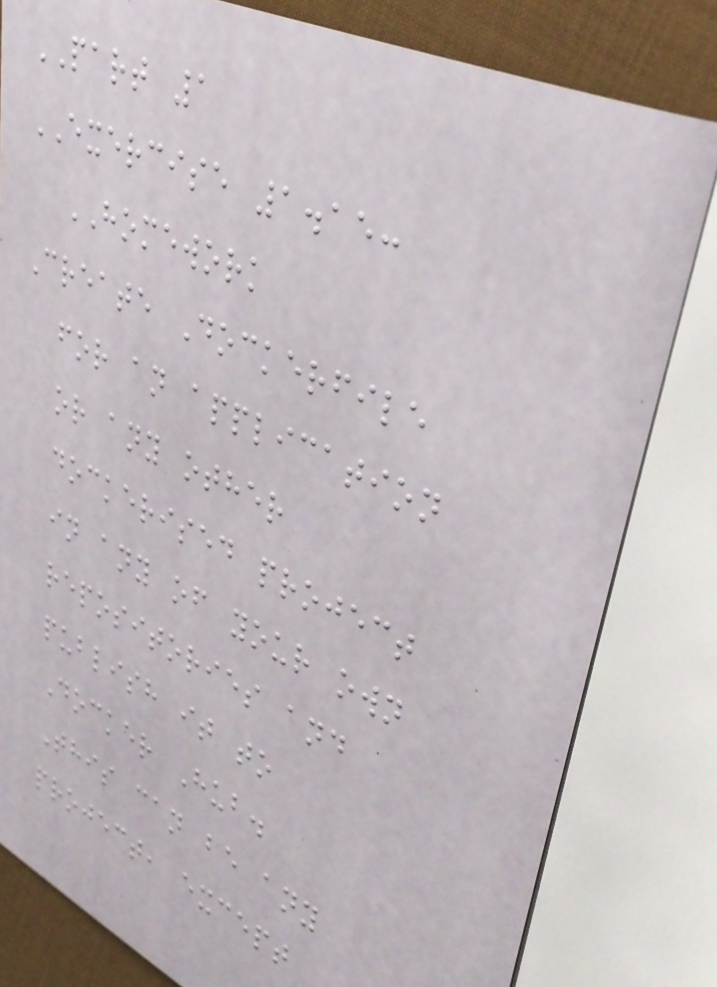PART 1
EXERCISE 1.15:
HOMEWORK
Create Dockerfile
for an application
or any other
dockerised project
in any of your own
repositories and
publish it to
Docker Hub.
This can be any
project, except
